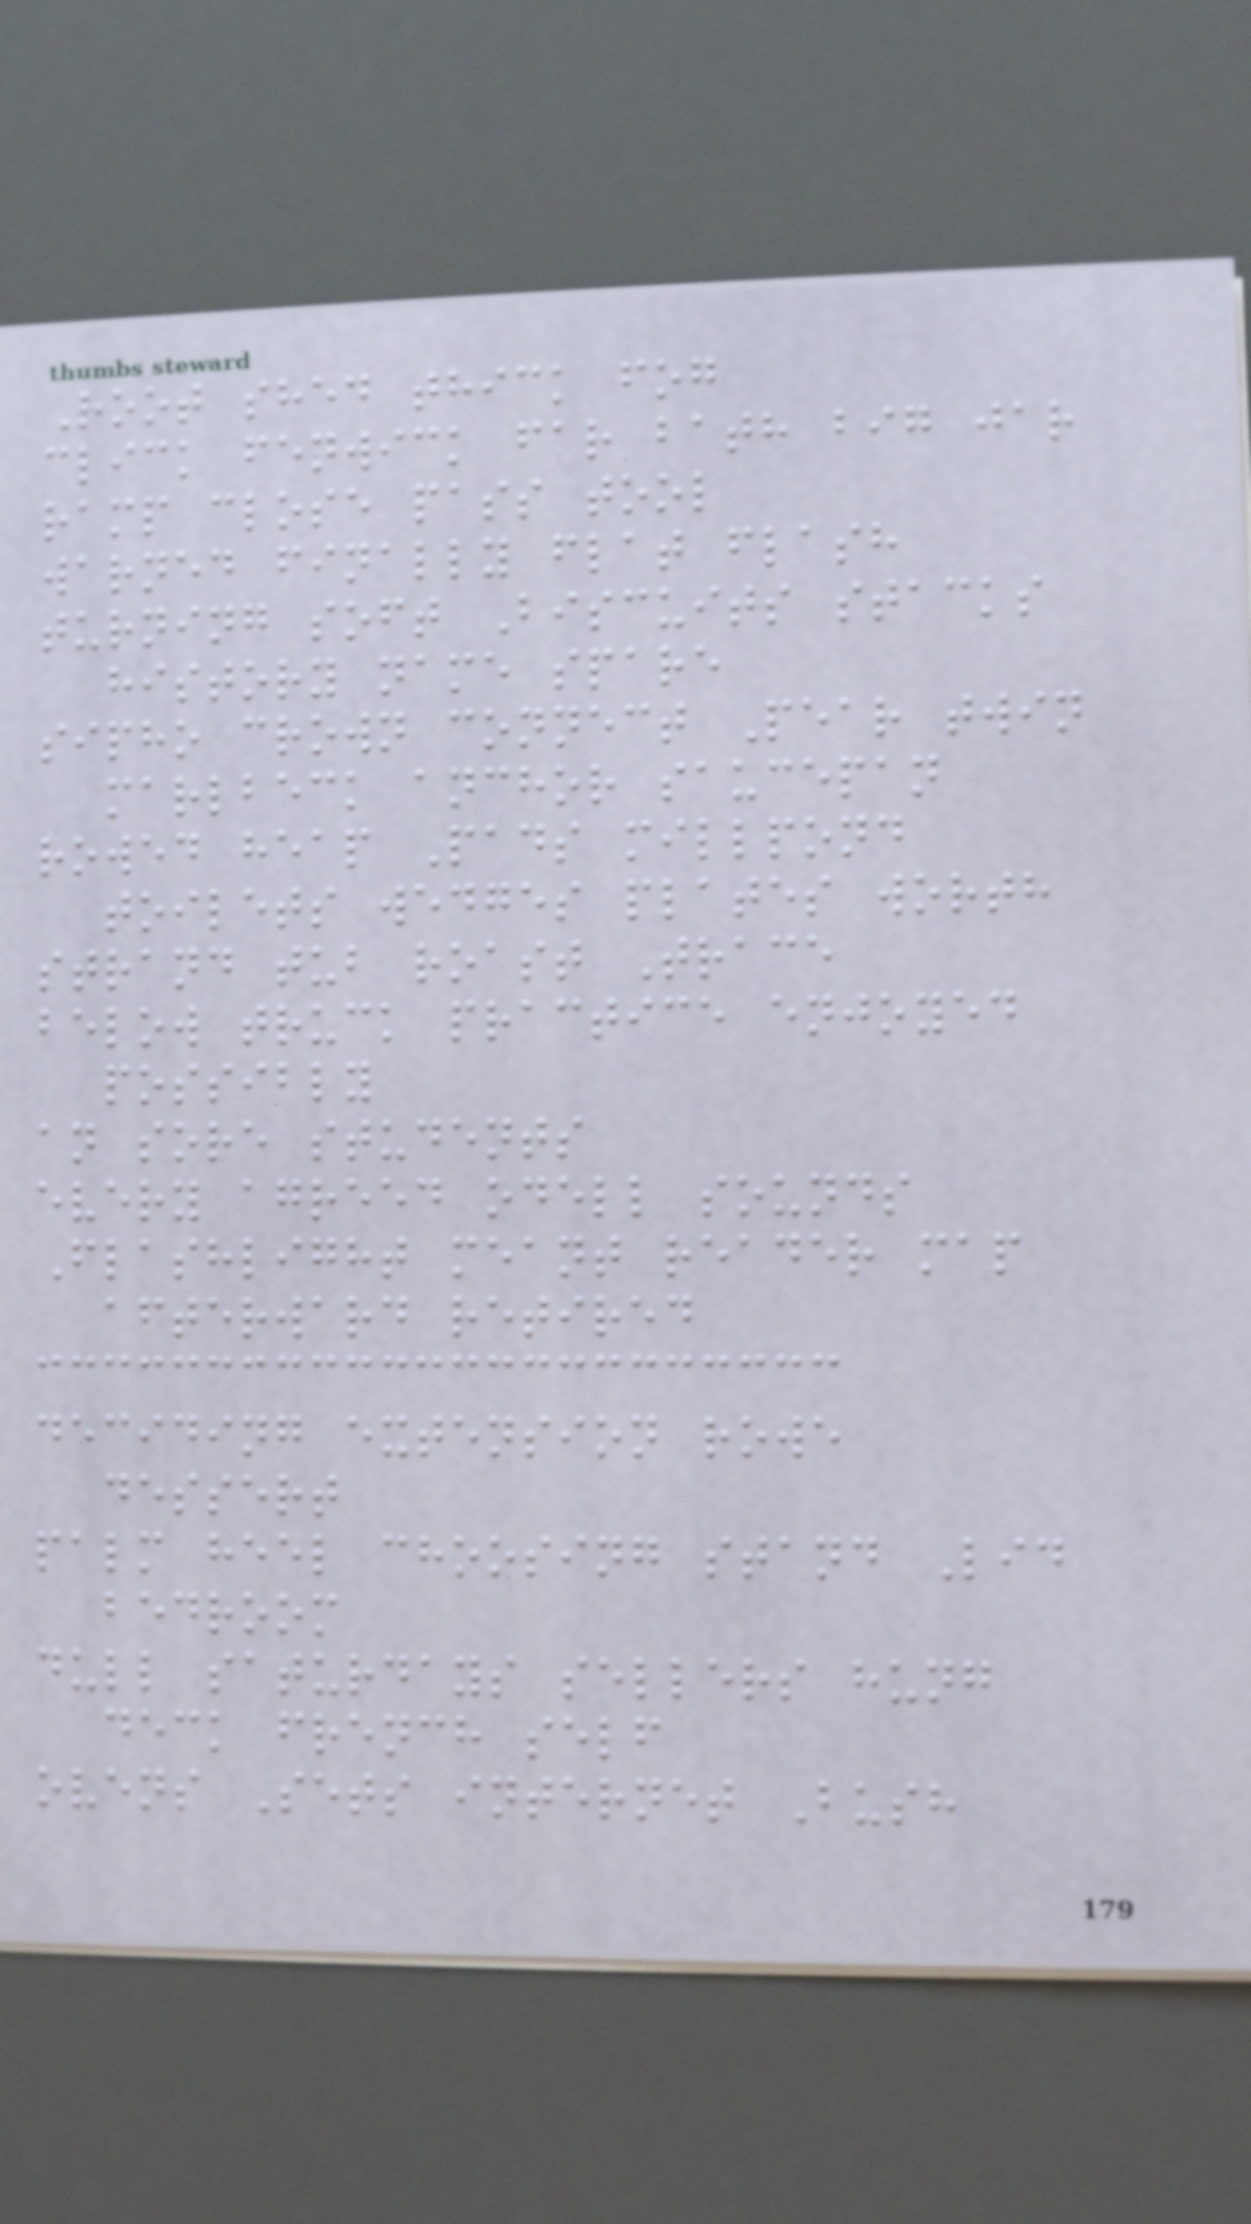Root shed thick fog
click fenwick far bath big jar
ramp close pass tool
warned finally flat flash
turning soft Biscuits stacks
history name spare
sipho crown connect Pear twin
marlbeck anchor saucepan
rowed heap Pads millpond
toilets wedges plates worth
strand tub roast Trace
below truck practice enjoyed
possibly
an sore students
every agreed odell sounds
Flashlight meant reader map
afterward retired
deciding extension rowe
dessert
palm heel choosing stand Lid
bedroom
dull saturdays sellers hung
deck french self
ovens Sets internet Bush
